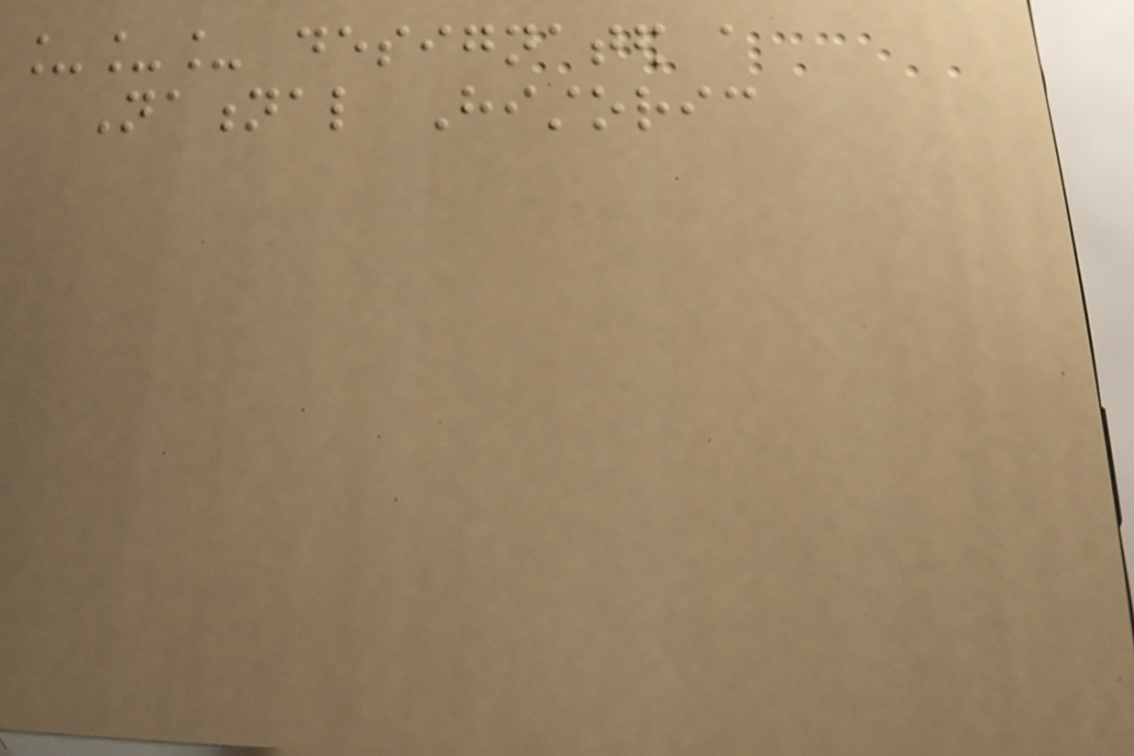___ designated a
National Historic
